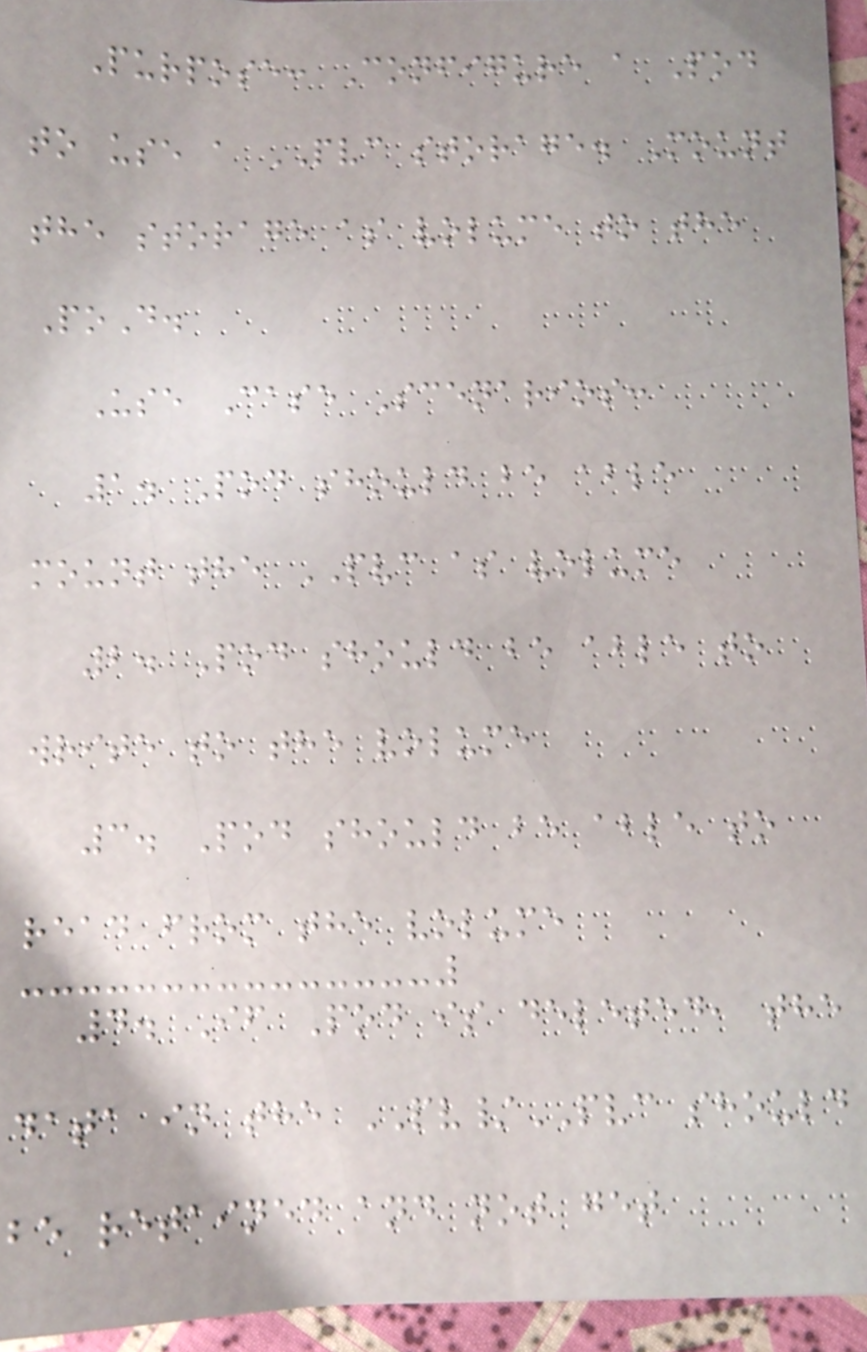Purpose: Configure a Pod
to use a PVC storage. Mount
the storage as volume to the
PoD.
Use Case Scenarios:
1. Pod should be able
mount the PVC as volume
2. Pod should be able to
write to the volume
3. Pod should be able to
read from the volume
4. If Pod is deleted, the
data in the PV/PVC should
be retained and not get
